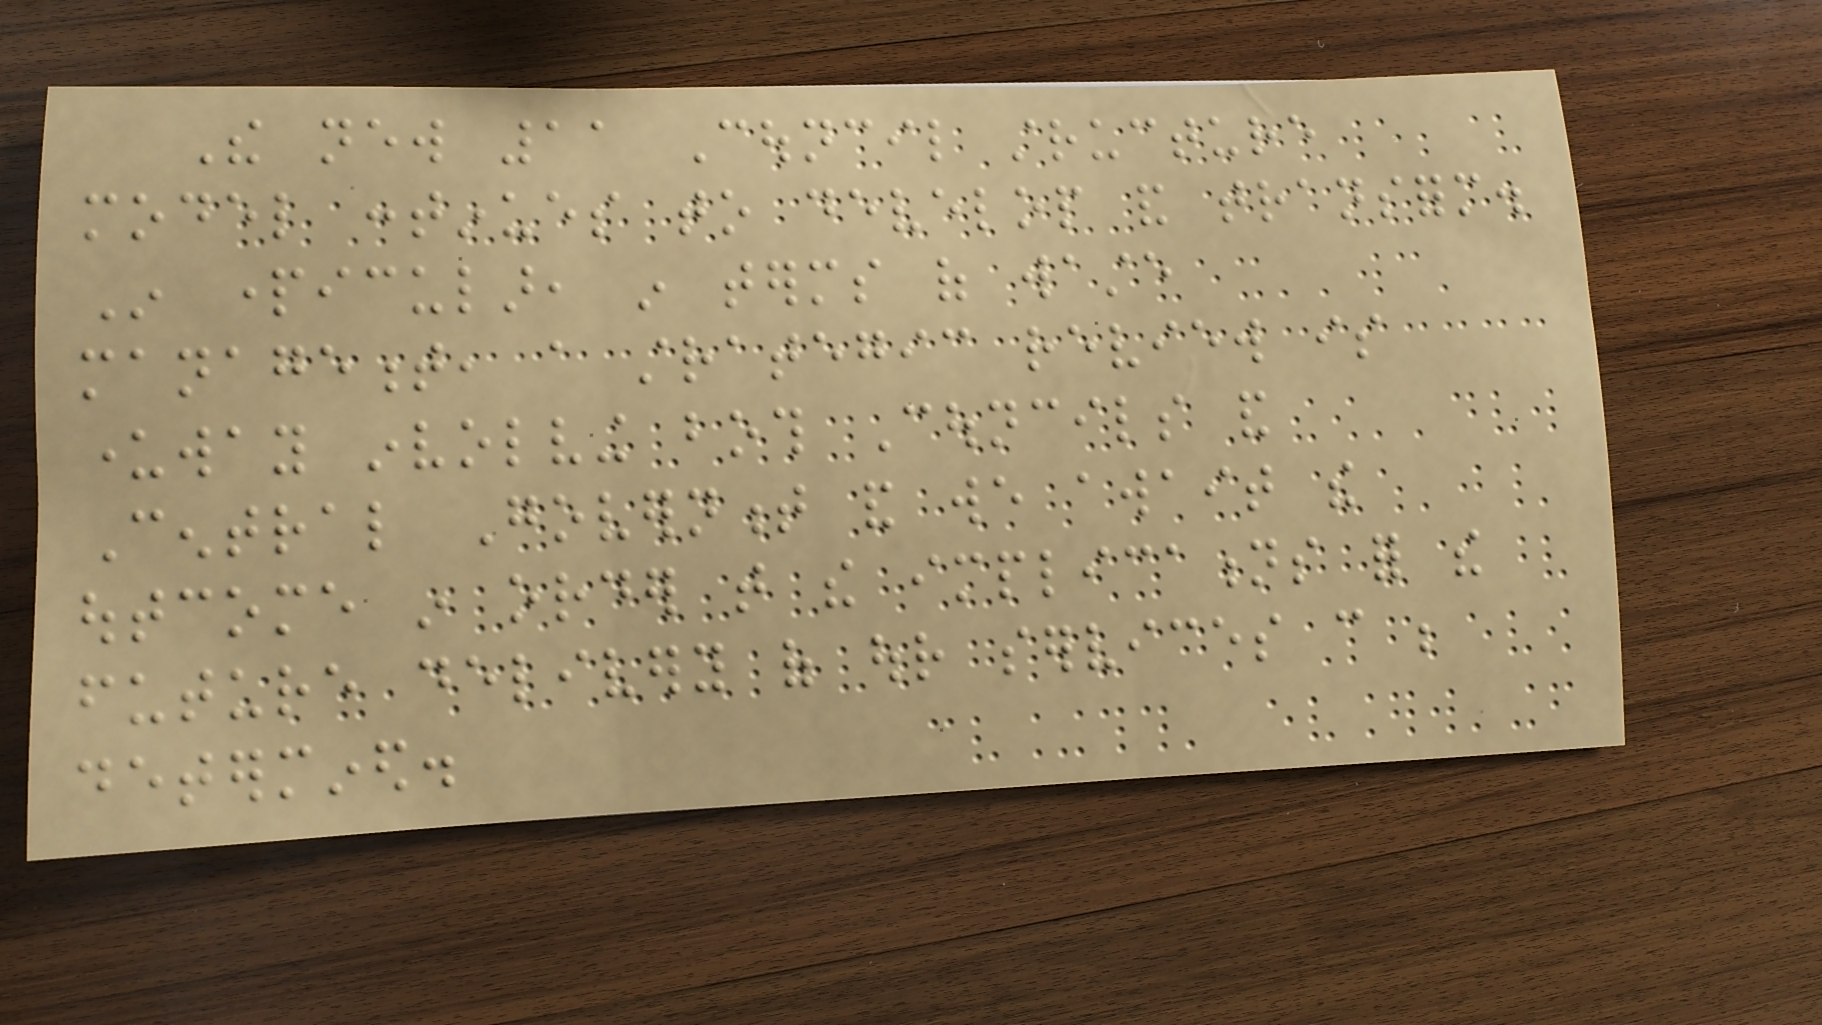The new 11 Council structure
model continues to develop and transform.
In particular, in terms of waste
management, a strategic review is
underway involving both Councils and
Central Government and we await the
outcome in order that the implications for the
future delivery of our services can be
determined.
